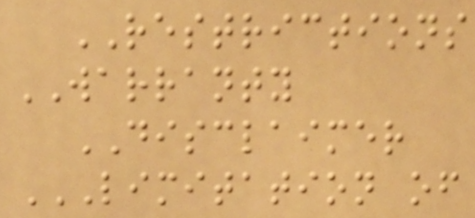RESTRICTIONS
WARRANTY
DISCLAIMER
LIMITATION OF
